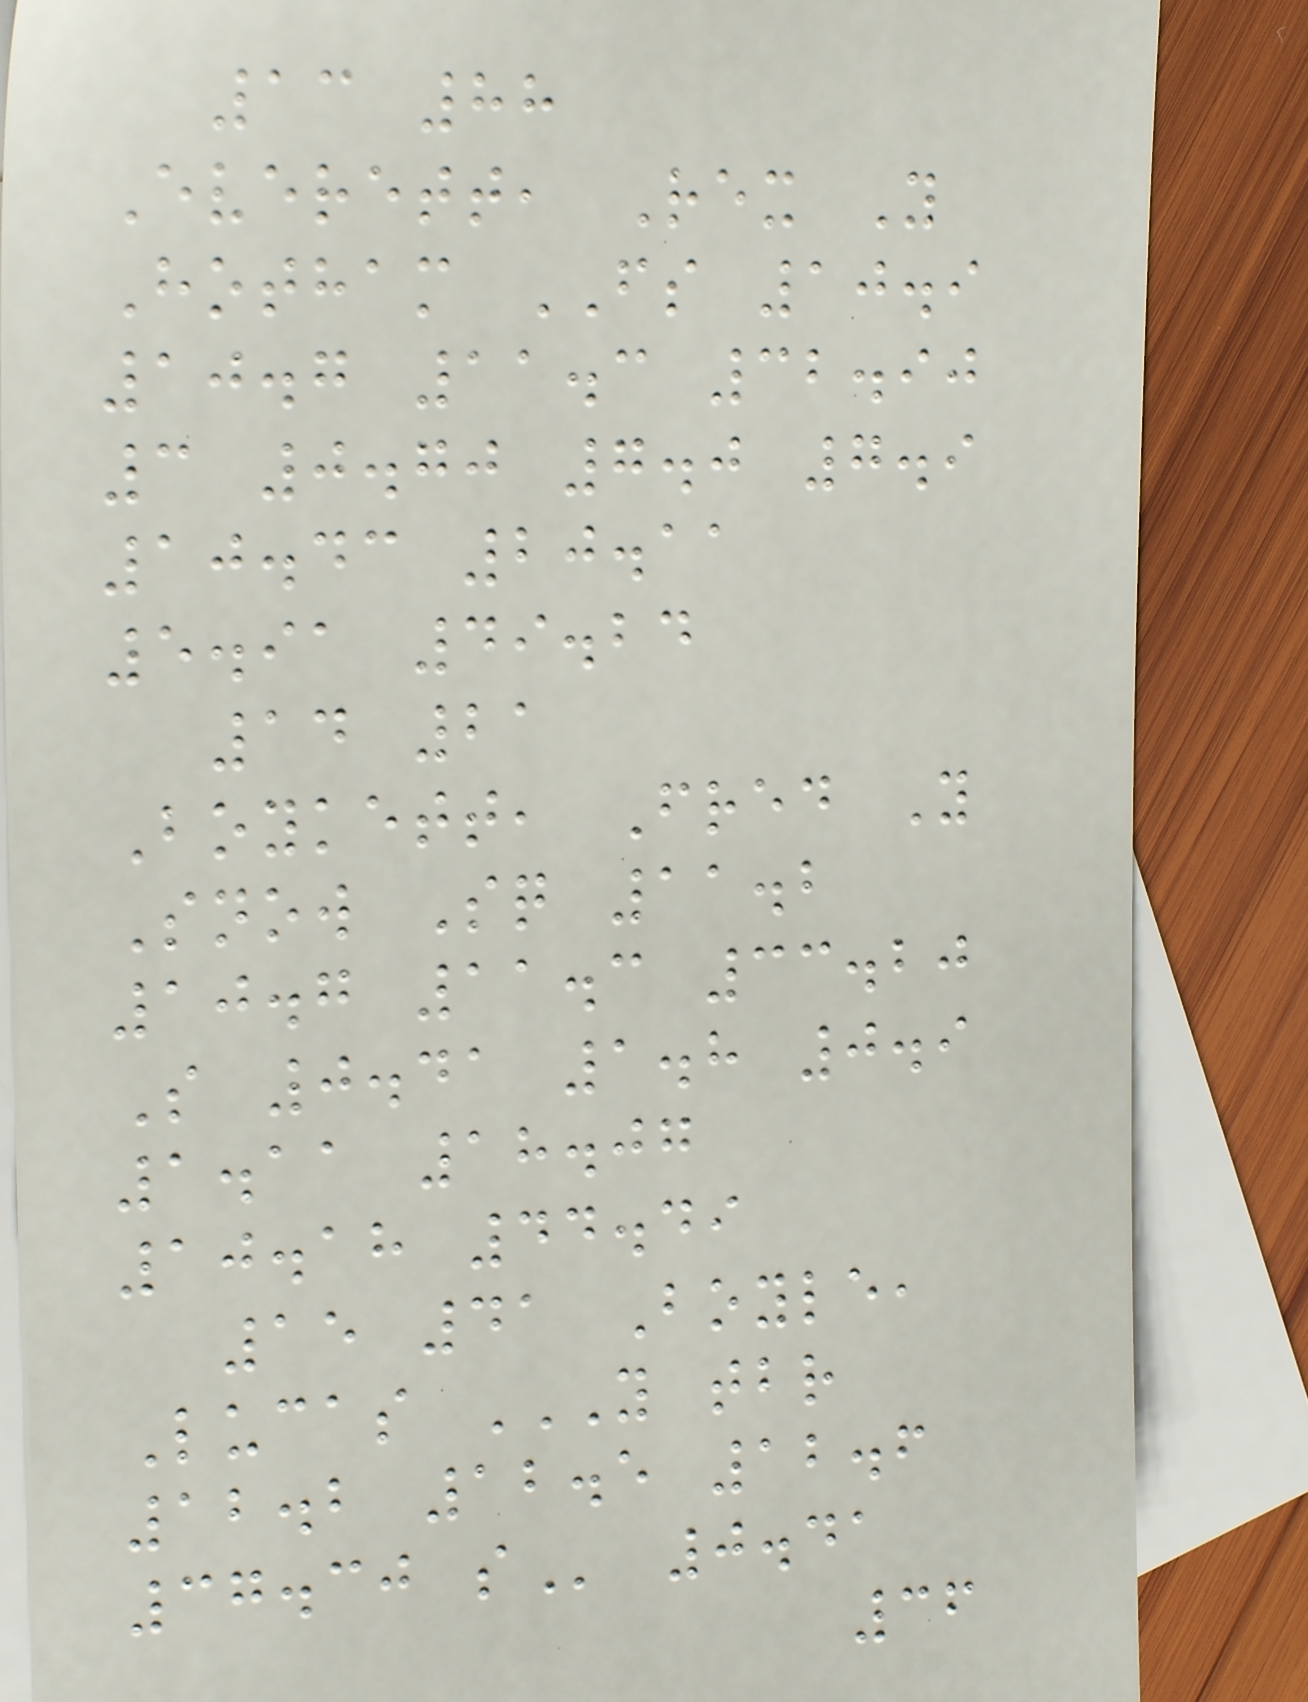13 88
Everett, Rex Y
Hotham FS 10.9
10.7 11.3 32.90
3 0.70 7.0 7.9
10.43 20.11
5.91 49.24
14 21
Boykett, Fred Y
Snow Sq 11.2
10.7 11.3 33.20
S 0.41 1.8 0.9
1.11 18.07
10.18 44.49
15 41 Boyle,
Lucas Y TBR
12.2 12.5 12.6
37.30 S 0.41
36
